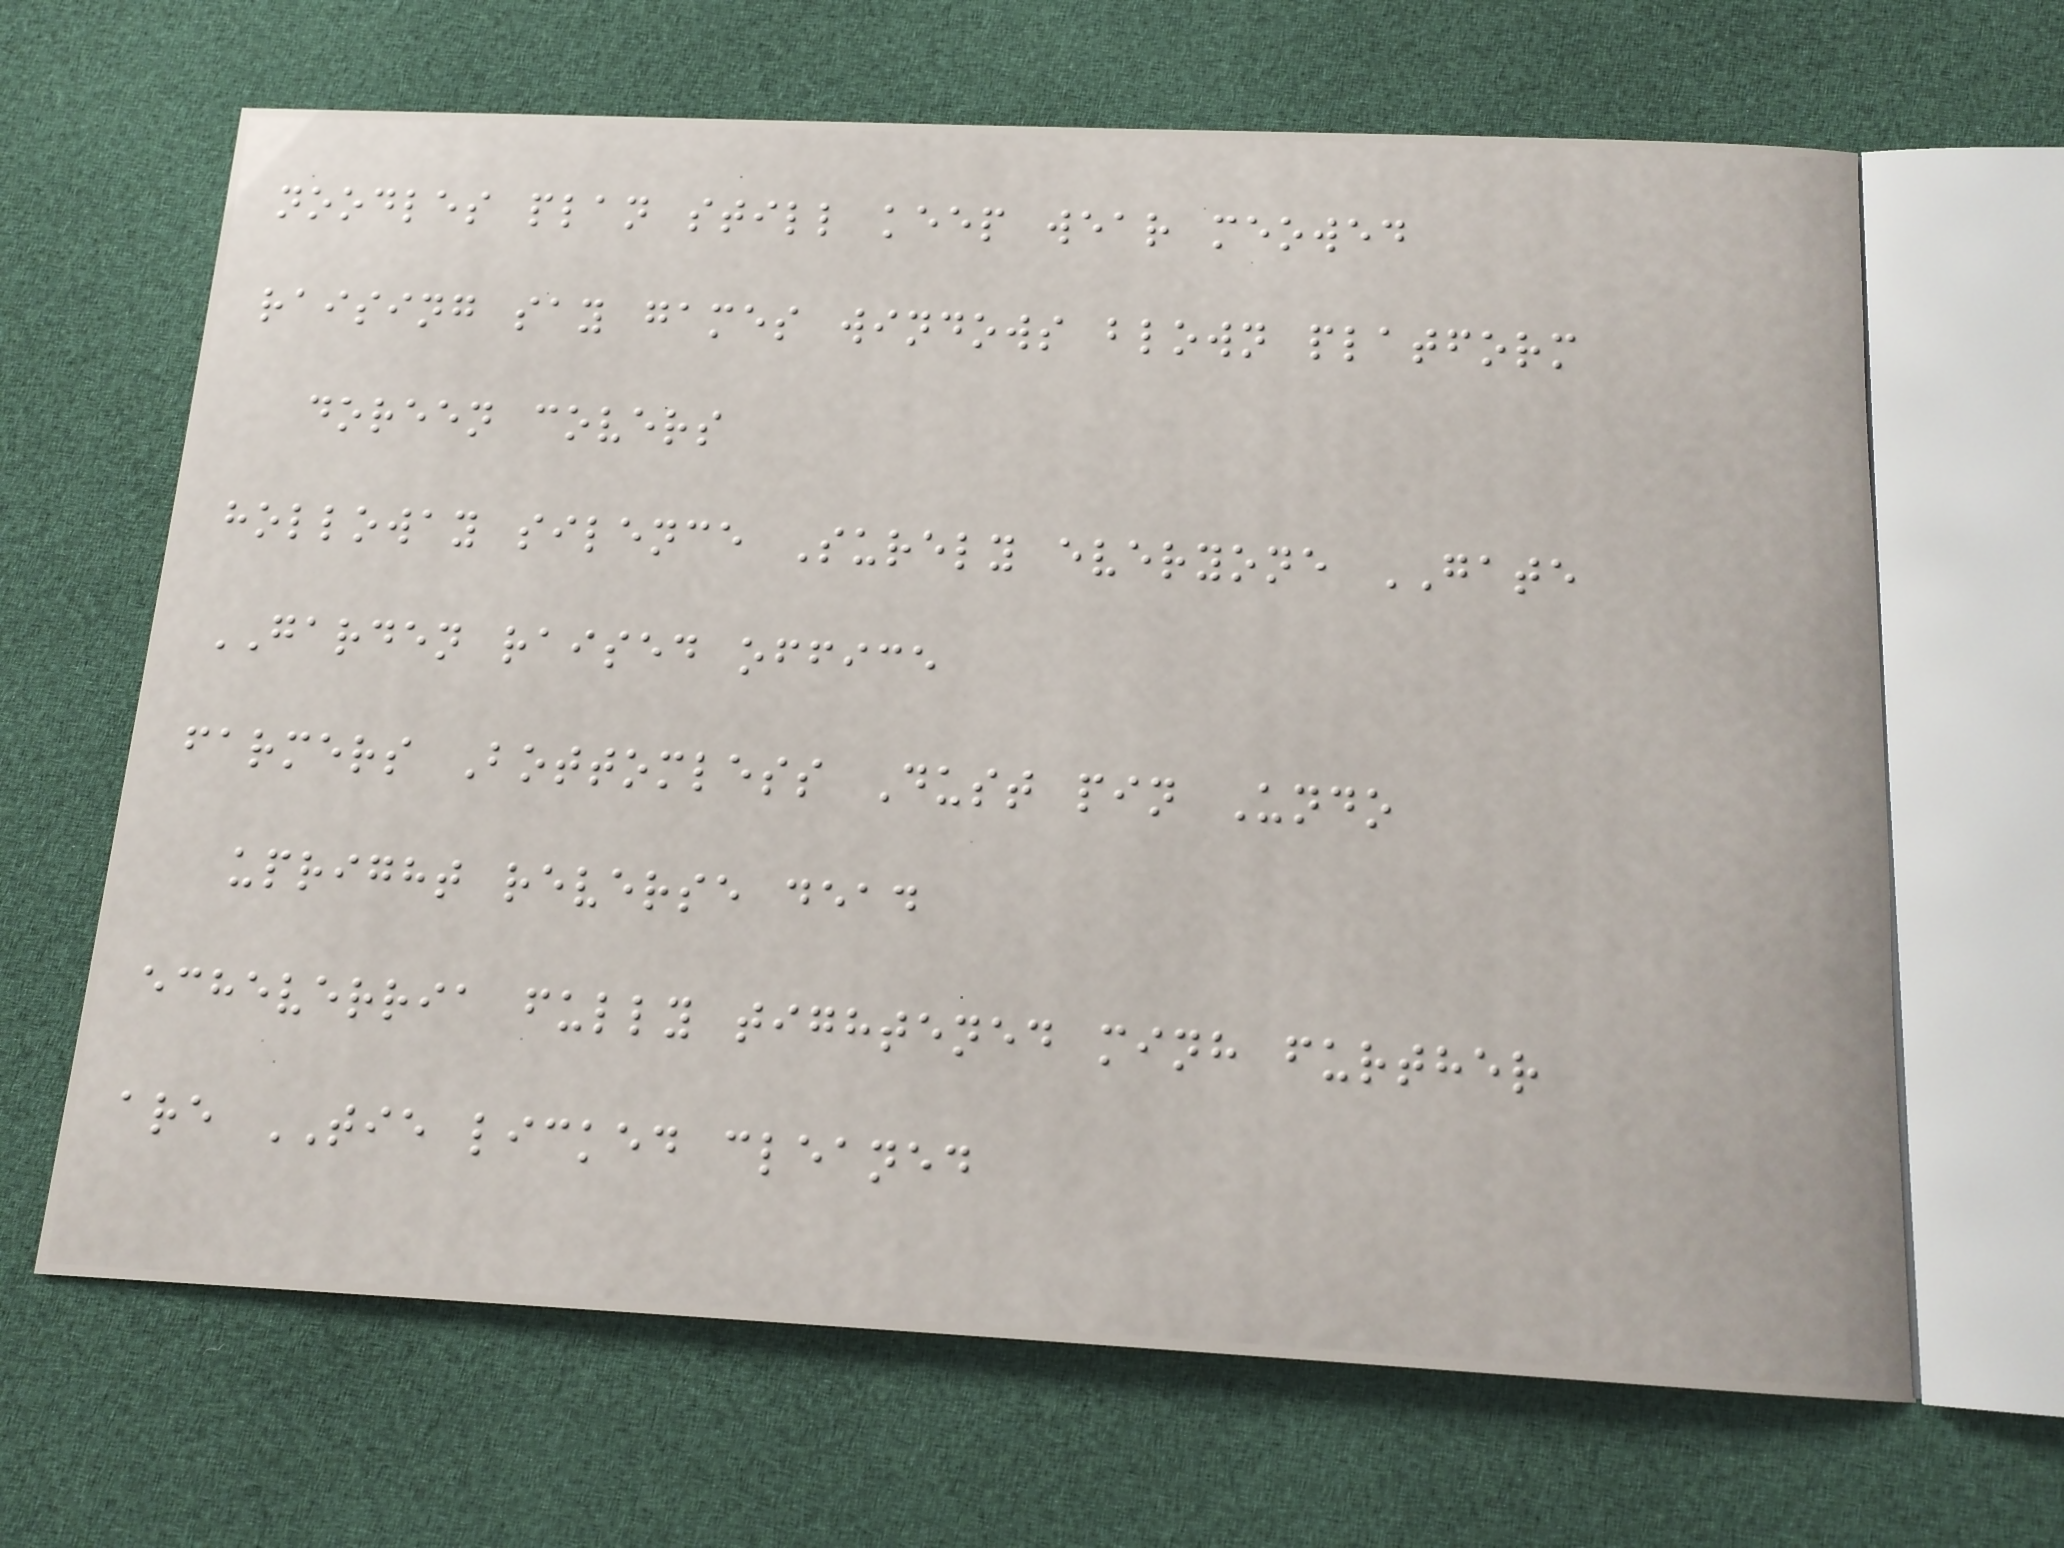noodles plan still keep wear meowed
raising say games windows blown platform
doreen covers
holloway silence Surely everyone GATE
GARDEN raised office
farmers Bottomless Dust pin Undo
upright reverse dead
echeverria fully tightened minh further
are TIE licked cleaned
